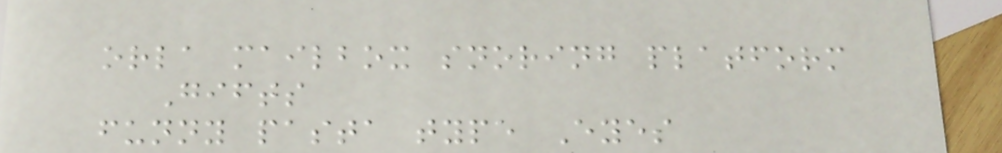orla mailbox snoring platform
Gifts
funny pasta type Eyes
